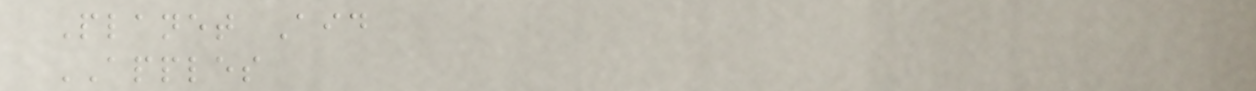Planet Aid
APPLES
